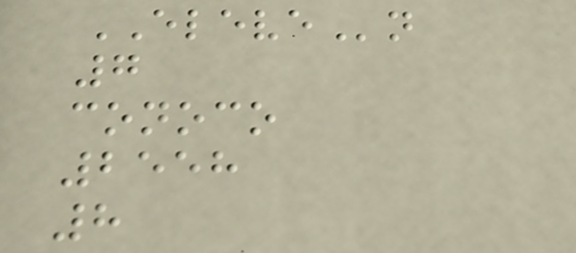ELEVEn
7
conoco
2558
8
